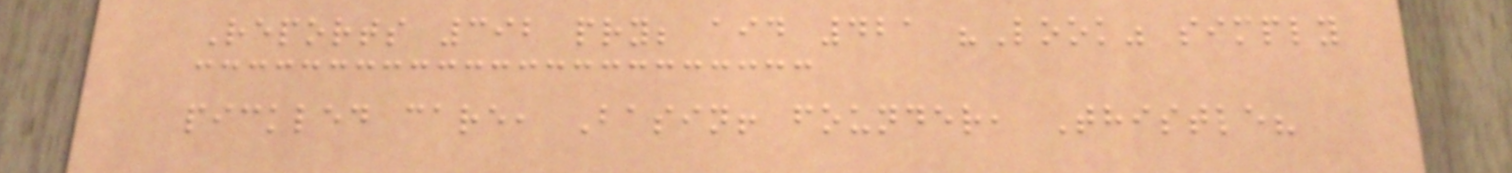Reports 392 pry; aid 421 "Look" simply
pickled care, Basin! founder, Thistle?
